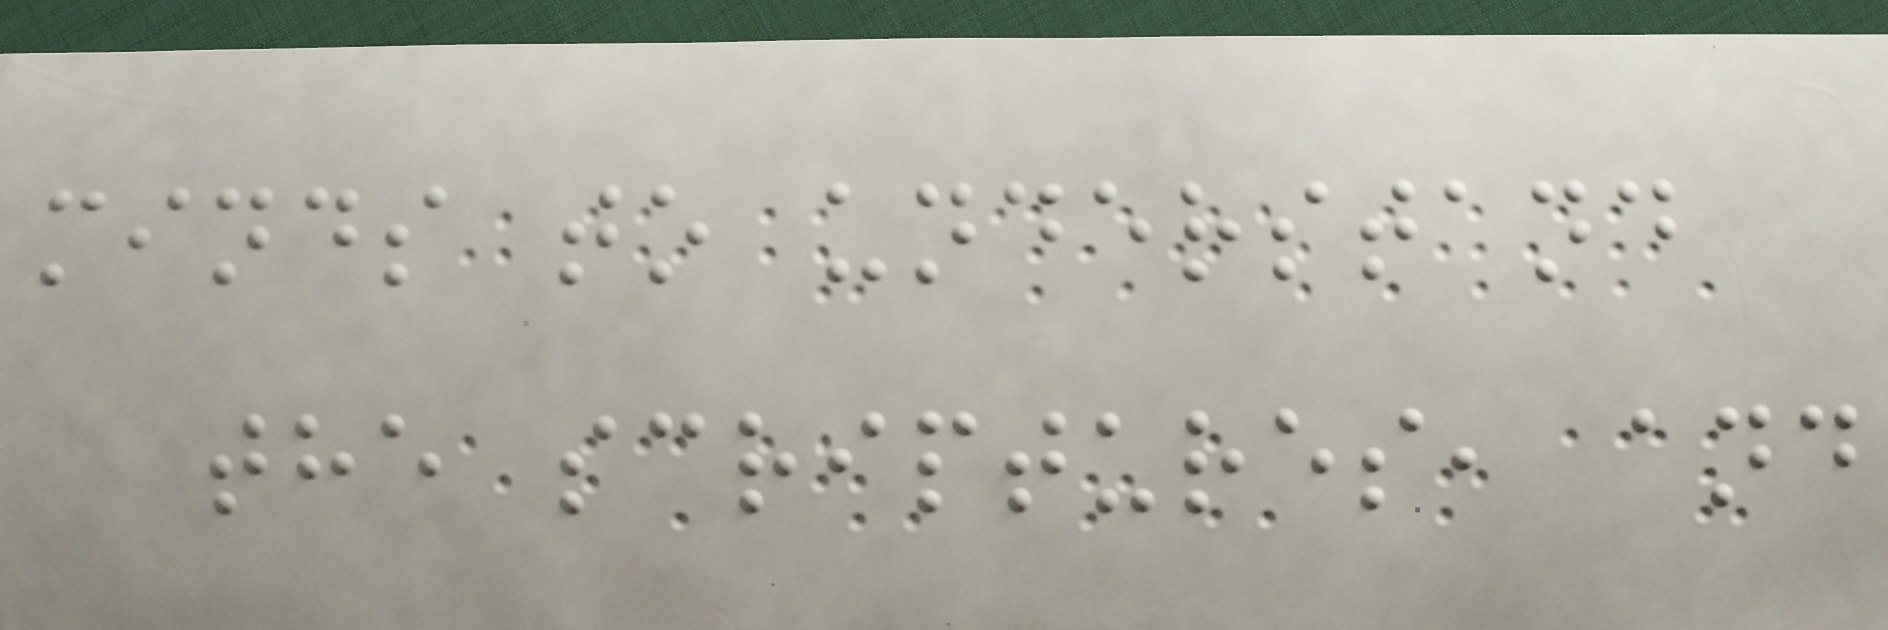minds to understand
the scriptures, and
